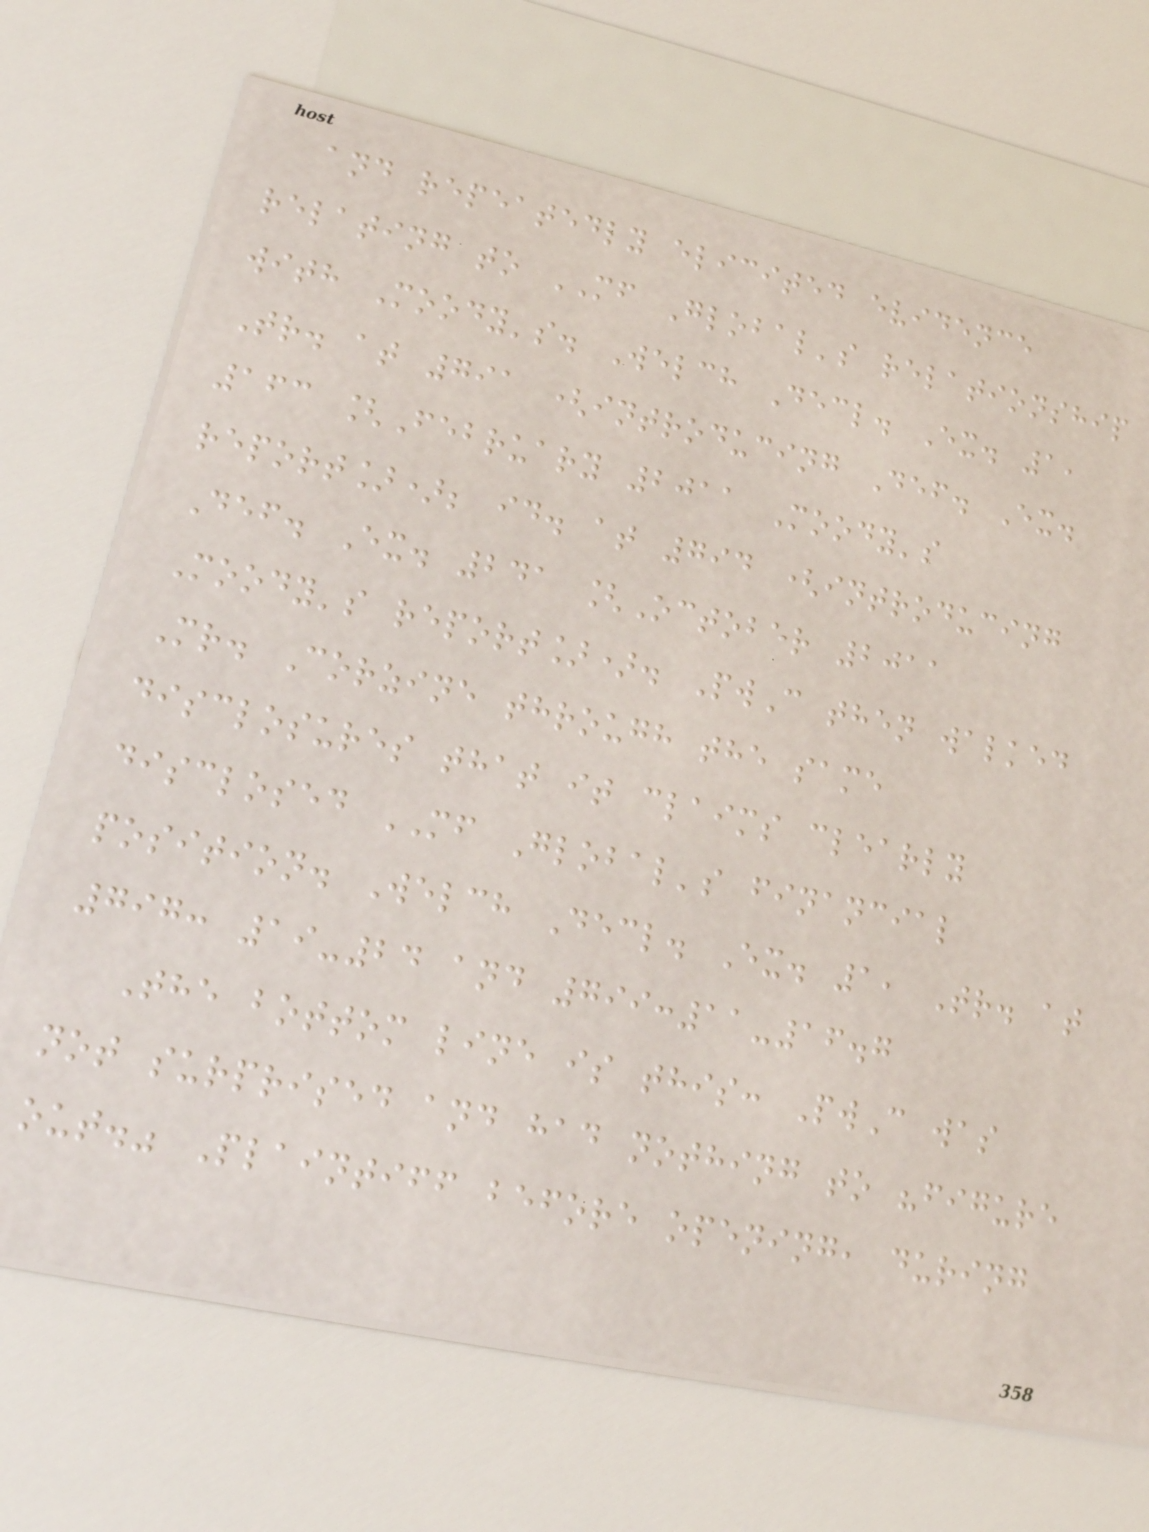and repeatedly elicited evidence
relating to MF Global's relationship
with Moody's. Welch Decl. Ex. 1,
Tr. at 791 (introducing Def. Ex.
163 [February 2011 Moody's
report]); id. at 794 (introducing
Def. Ex. 241 [October 2011
Moody's report]). PwC then walked
Mr. Corzine through the same
disclosures that it claims clearly
disclosed MF Global's financial
position. Welch Decl. Ex. 1, Tr. at
797: 19-24 and 799:11-16.7
The bottom line is this: PwC was
not surprised and had nothing to "figure
out." Plaintiff before opening, during
